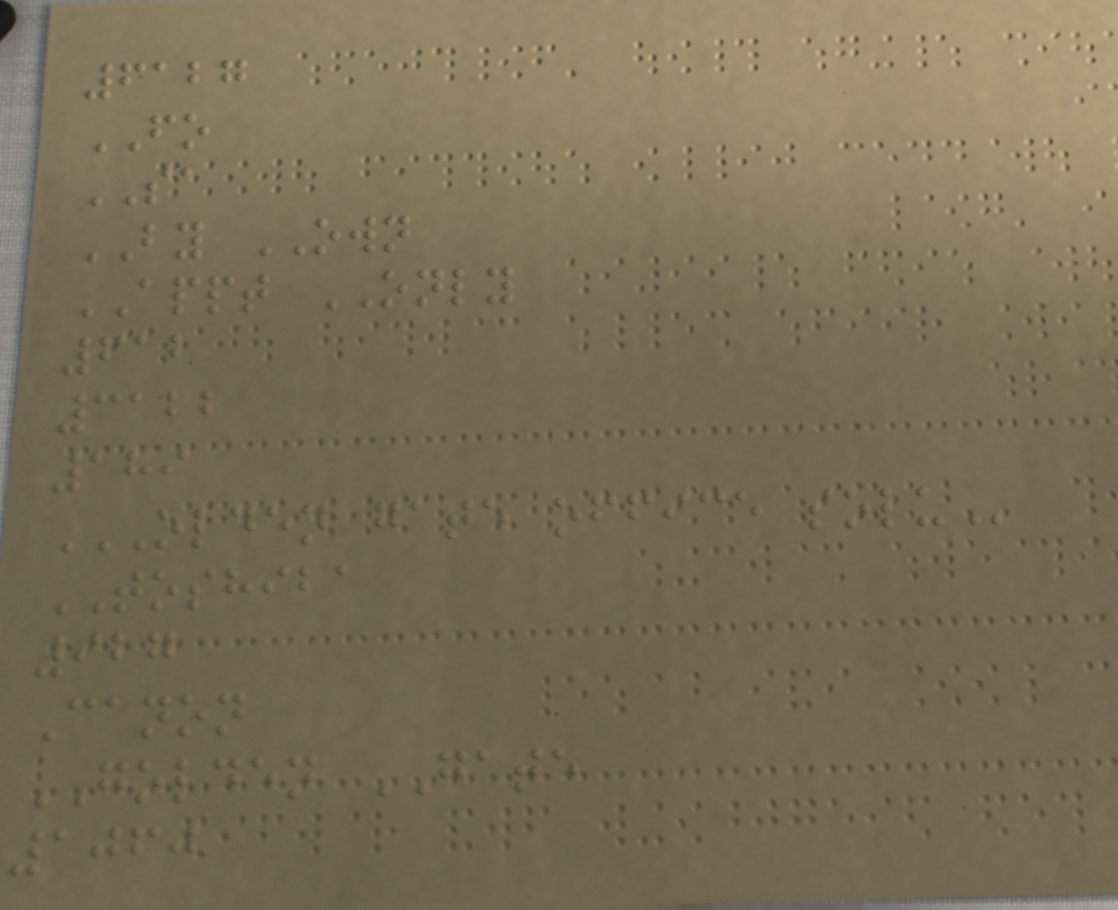6127
FO
SA
BY OWN
APPT ONLY
612
3122
189
OLDEN GATE OFFICE SOLU
TOSHIBA
927
Canon
GOLDEN GATE
1060
